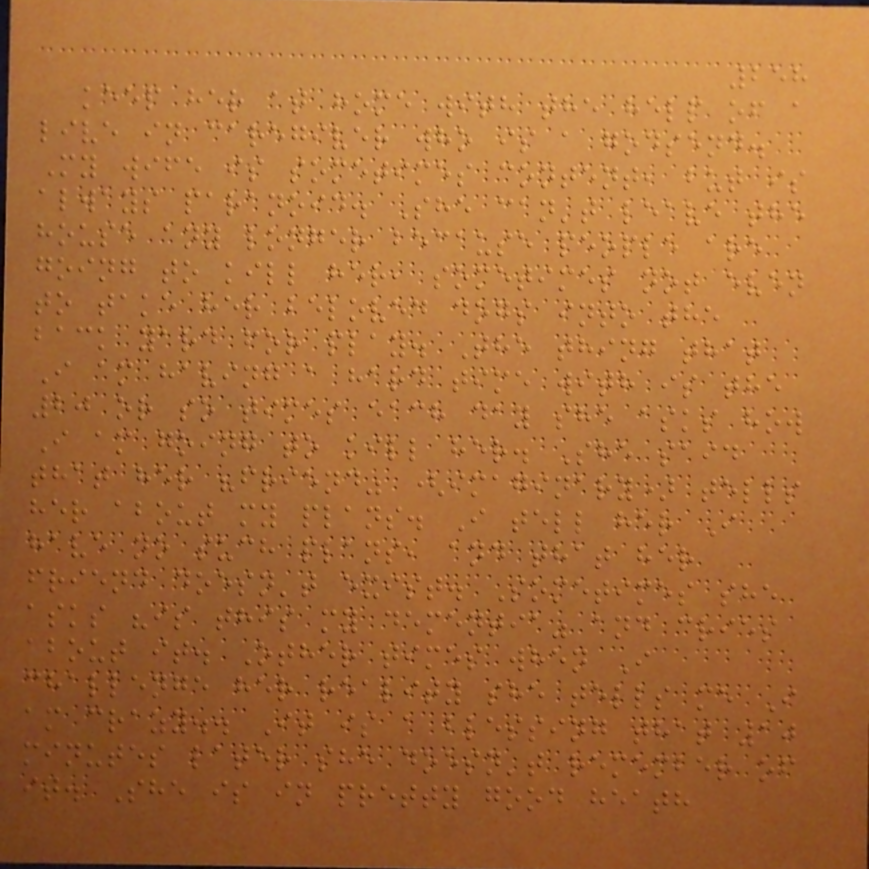258
keep her at home with the help of a
live in caregiver who is a godsend.
My wife is sometimes content, but is
always paranoid. She can't leave the
house any longer because people are
going to kill her, sometimes not even
to take her beloved dogs into the
back yard for play. The thing that
I am having a hard time with is the
20 or so times each day she asks how
I am going to kill her. She said
that her "friend" (imaginary) tells
her about my plans. I tell her I
have no such plans, and that her
friend doesn't exist. Sometimes she
asks "is this my dementia" and cries
about it. Other times when I
challenge her reality she tells me I
am crazy.. It is a blessing that 10
minutes later she doesn't remember of
it. She is in pretty good heath
